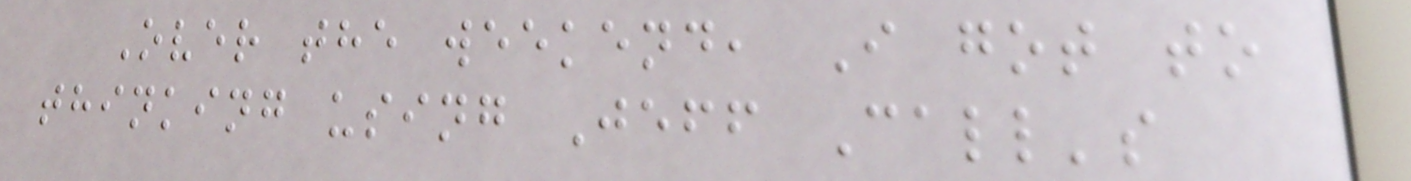Over the weekend, I got to
thinking using Jeff Call's
